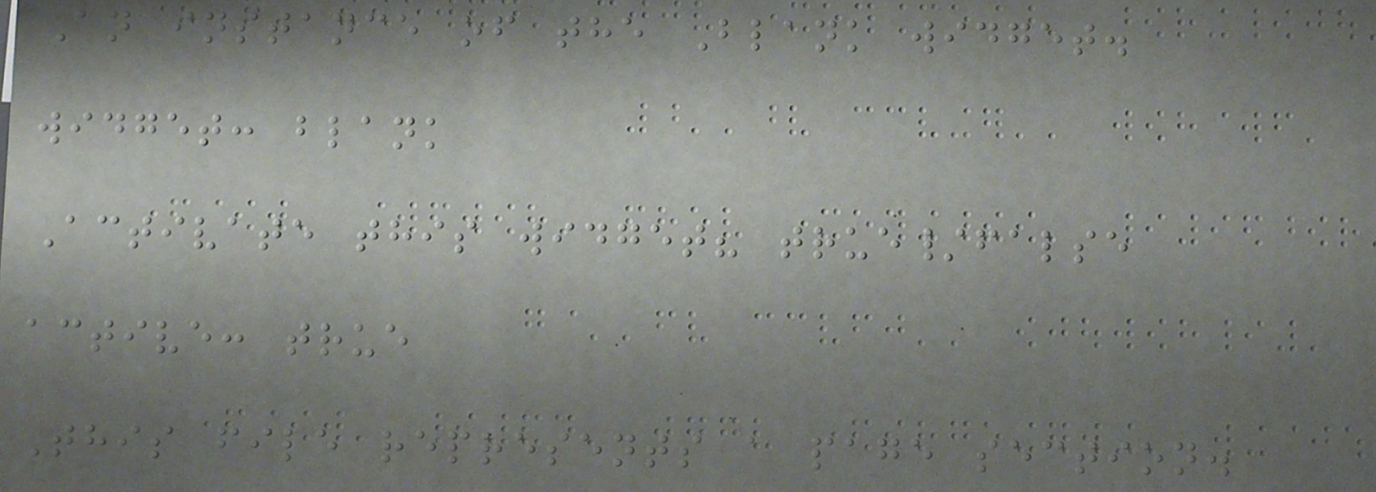An instance of the Blank widget.
widget: blank
Activate this widget? true/false
active: true
This file represents a page section.
